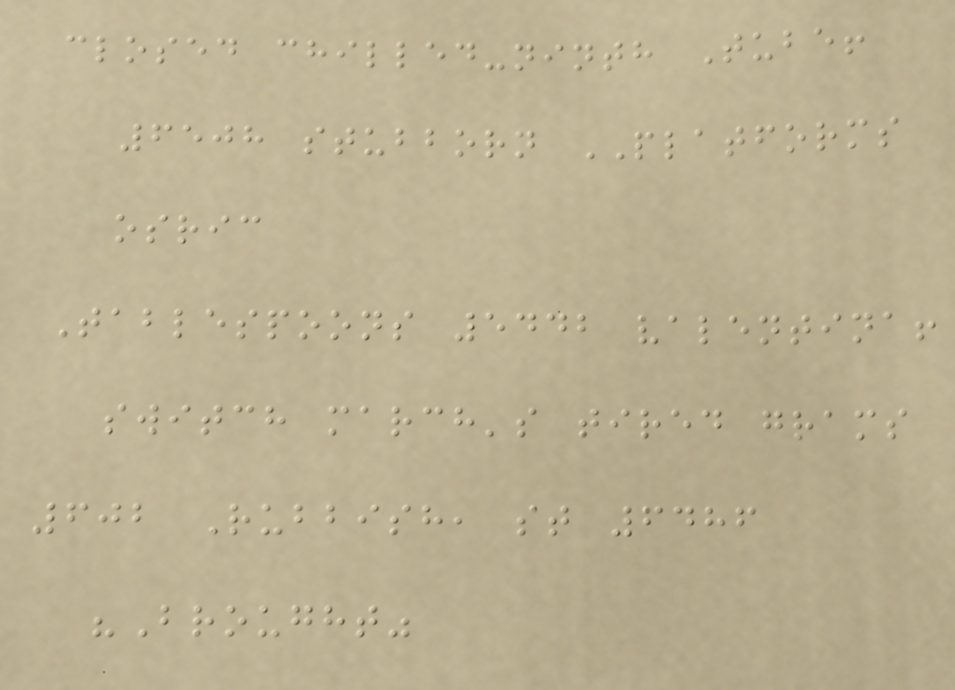closed chilled-ninth Tube!
6508 stubborn PLATFORMS
osric
Tablespoons 5442 valentina!
switch march's tired grams
602 Rubbish, st 6486
"Brought"
